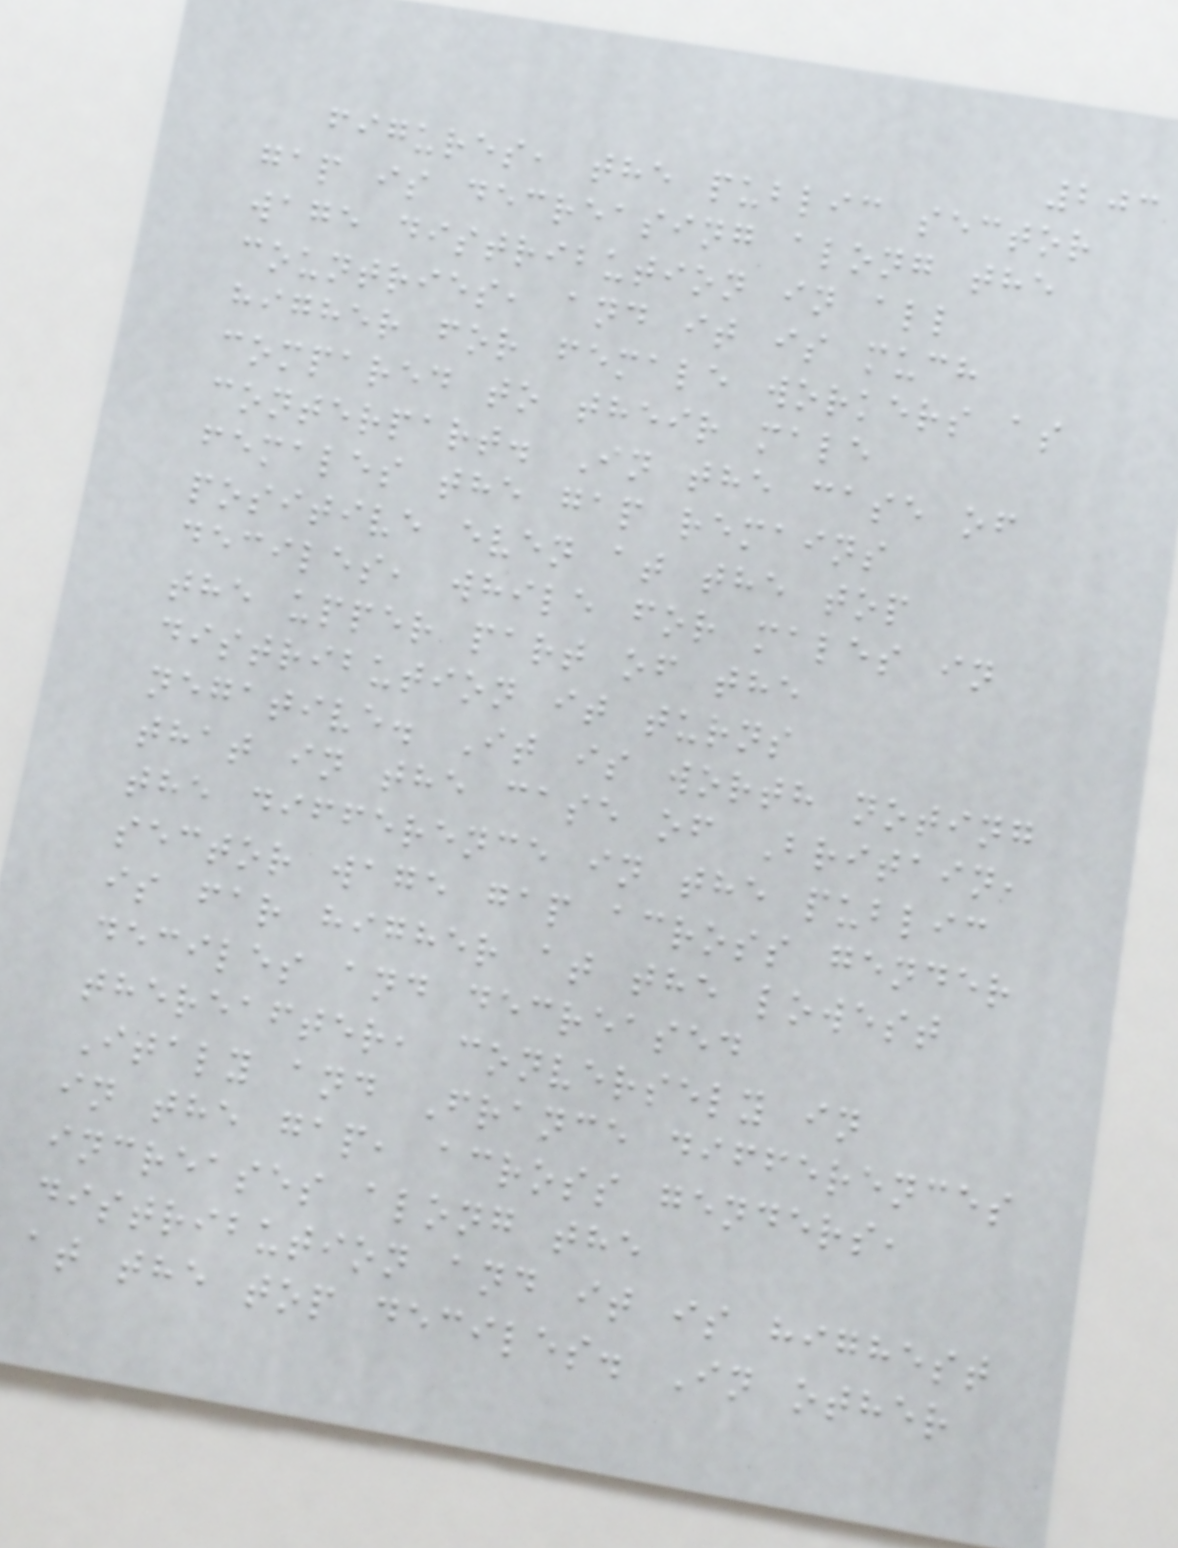203
figures, the public sector
gap is decreasing along the
wage distribution in all
countries, and it is much
higher for female workers as
compared to their male
conterpart. In the case of
females the gap remains
positive even at the top
deciles, while for males in
the upper part of the
distribution it turns
negative. It is worth noting
that in the case of Britain,
the difference in the public
sector wage gap across gender
is far higher at the lowest
deciles and decreased
thereafter, conversely in
Italy and France differences
in the gap, across genders,
increases along the
distribution and it is highest
at the top deciles. In other
